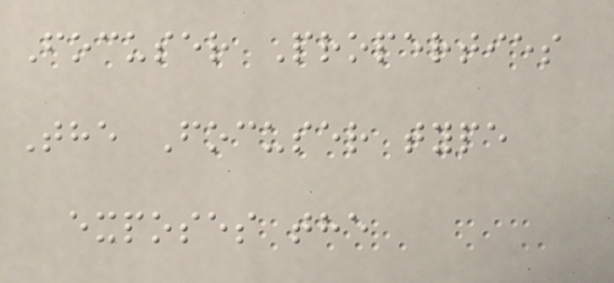Focuser Properties
The Focuser type
exposes the
